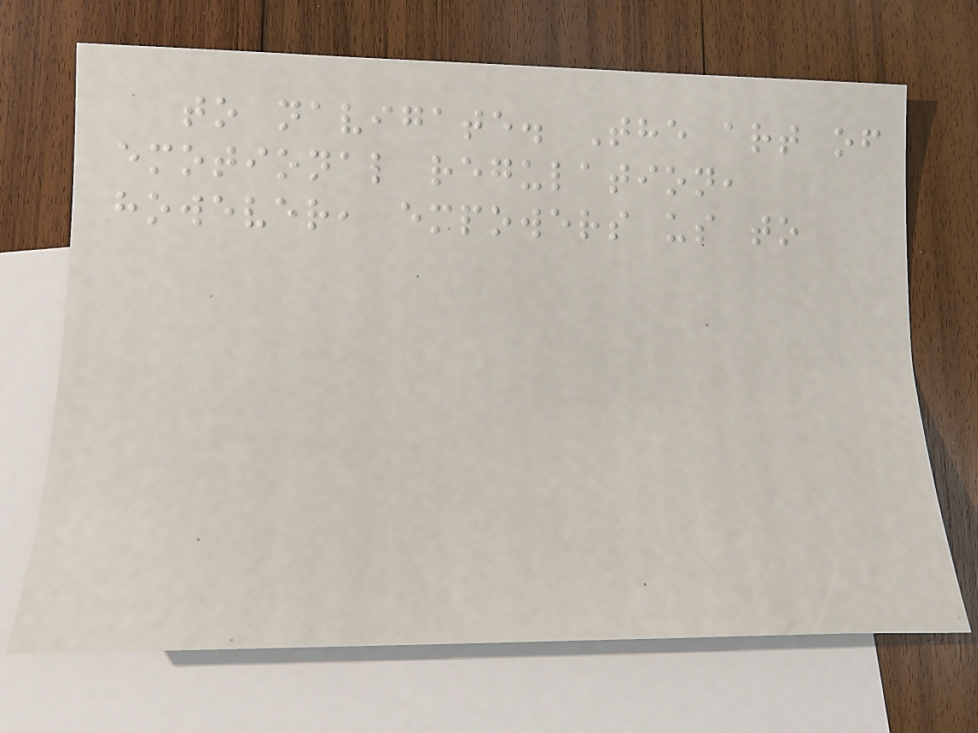to navigate. The art of
emotional regulation,
however, empowers us to
